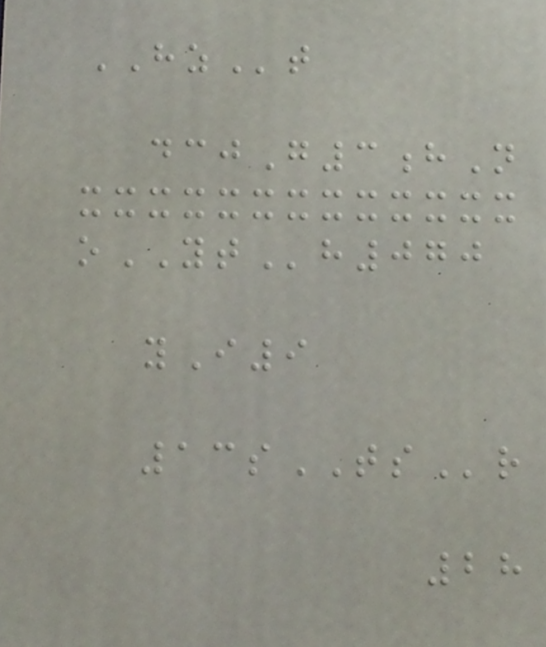HZt
dcjG3hN
oYTh070
yI9
13sTSr
28
